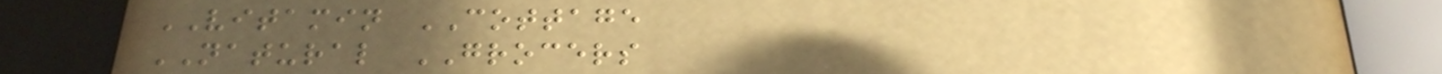VITAMIN COTTAGE
NATURAL GROCERS
